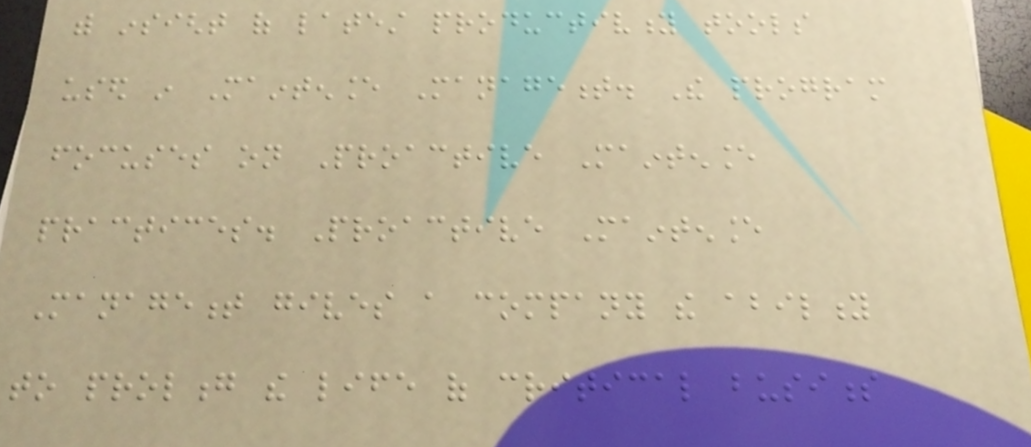with insight of latest productivity tools
used in Maintenance Management. The program
focuses on Proactive Maintenance
practices. Proactive Maintenance
Management gives a company the ability
to prolong the life of critical business
